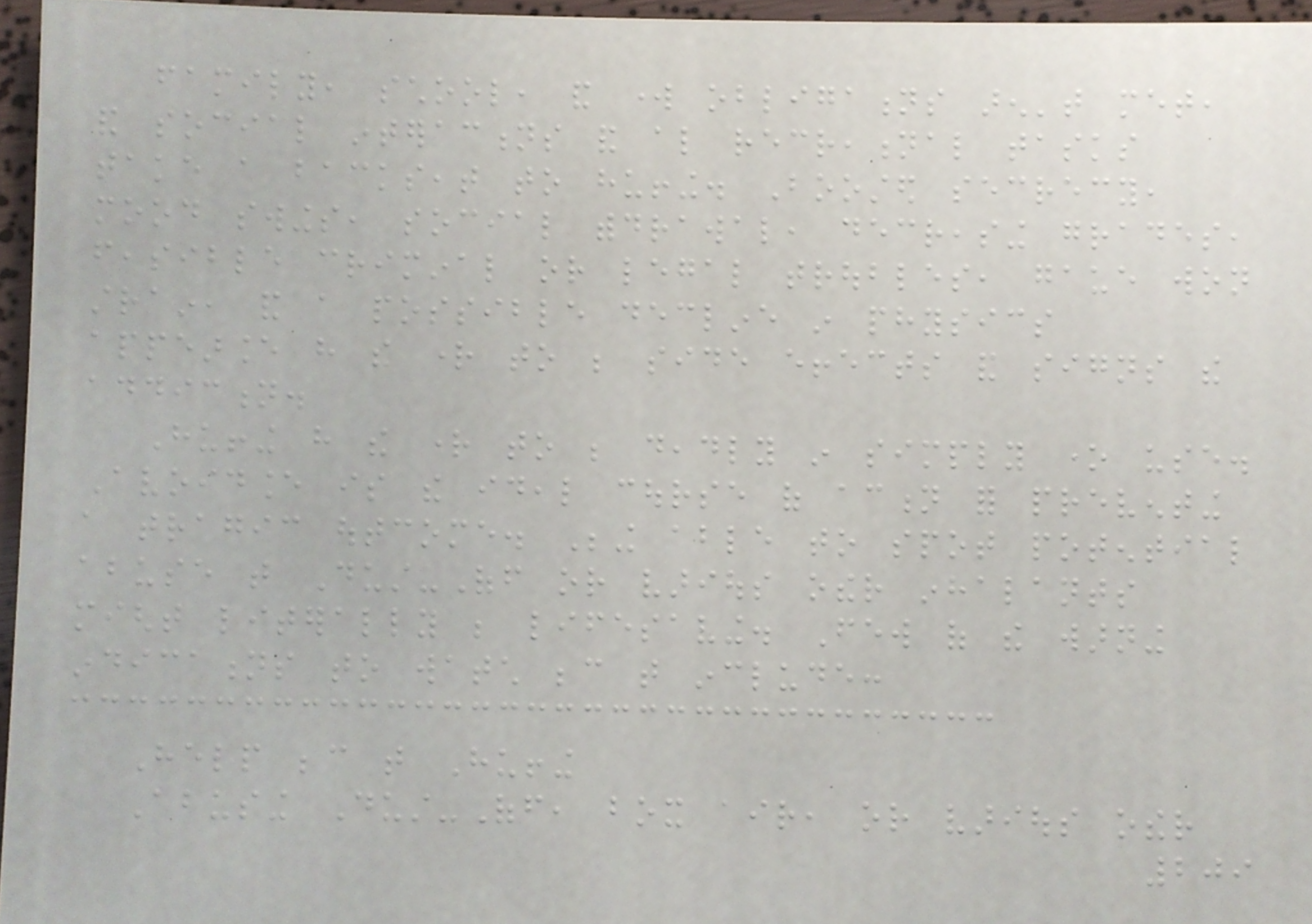family, school, and work obligations aren't met,
and social interactions and also recreational tasks
take a backseat to huffing. Boosted secrecy,
mood swings, social withdrawal, decreasing grades,
feasible criminal or legal troubles, gaue won
strain, and a possible decline in physics
appearance have the right to be side effects and signs the
addiction.
Huffing have the right to be deadly in simply one use.
Avoidance is the ideal course of action for preventing
a tragic outcome. Being able to spot potential
abuse that Dust-Off or various other inhalants
might literally be lifesaving. Few of the warning
indications to watch because that include:
Help because that Huffing
Abusing Dust-Off, box air, or various other
209
